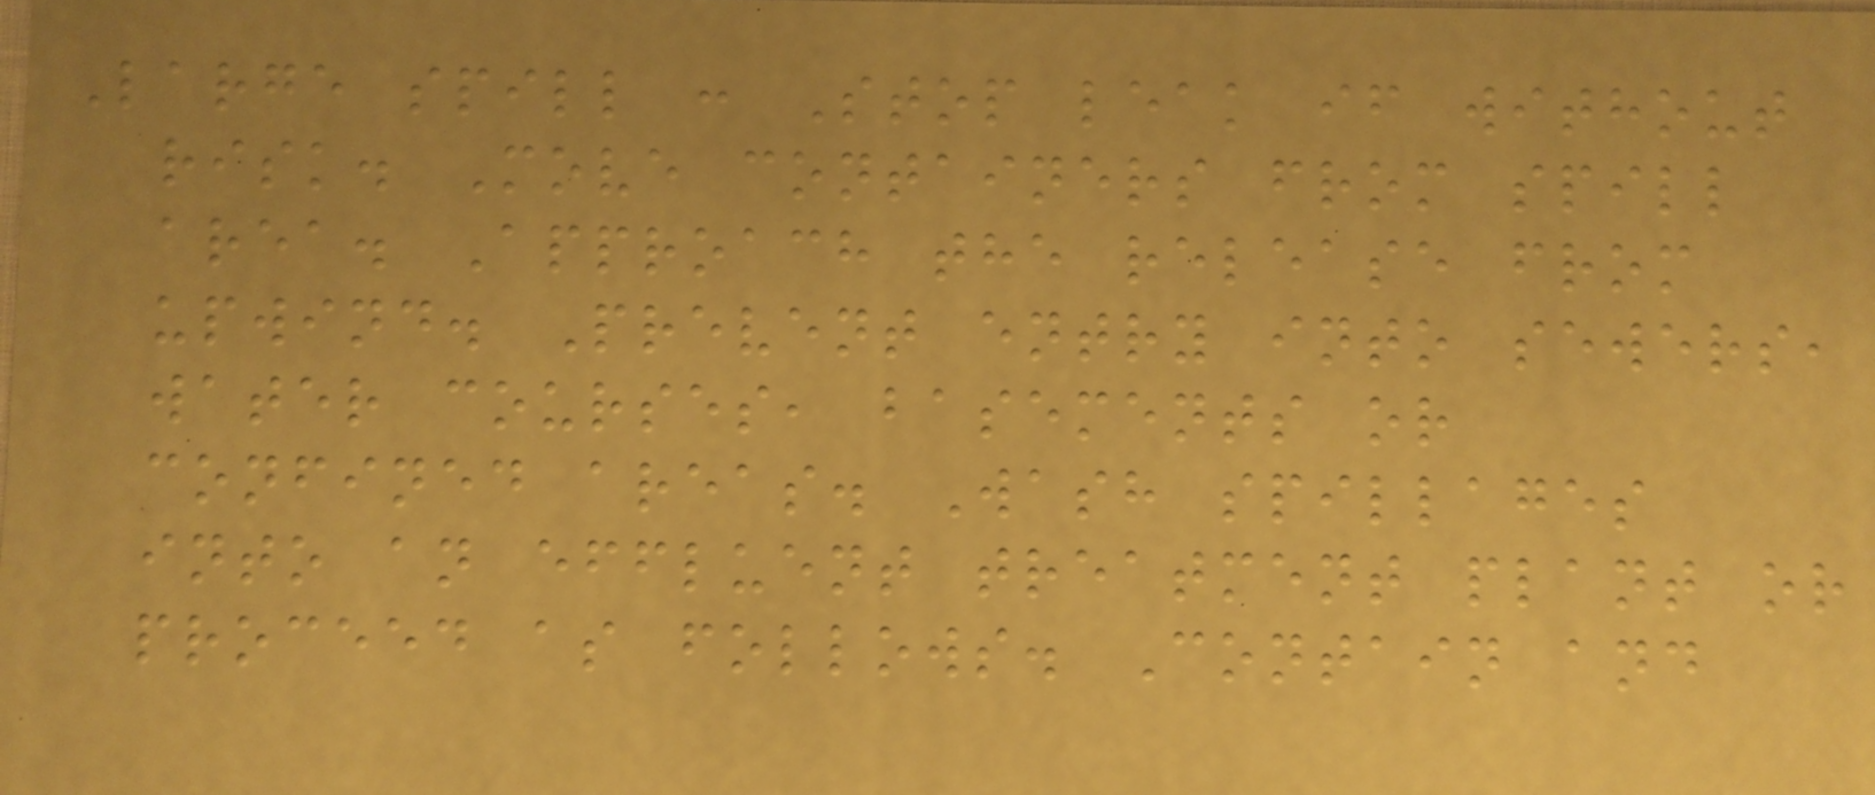Large spill : Stop leak if without
risk. Move containers from spill
area. Approach the release from
upwind. Prevent entry into sewers,
water courses, basements or
confined areas. Wash spillages
into an effluent treatment plant or
proceed as follows. Contain and
